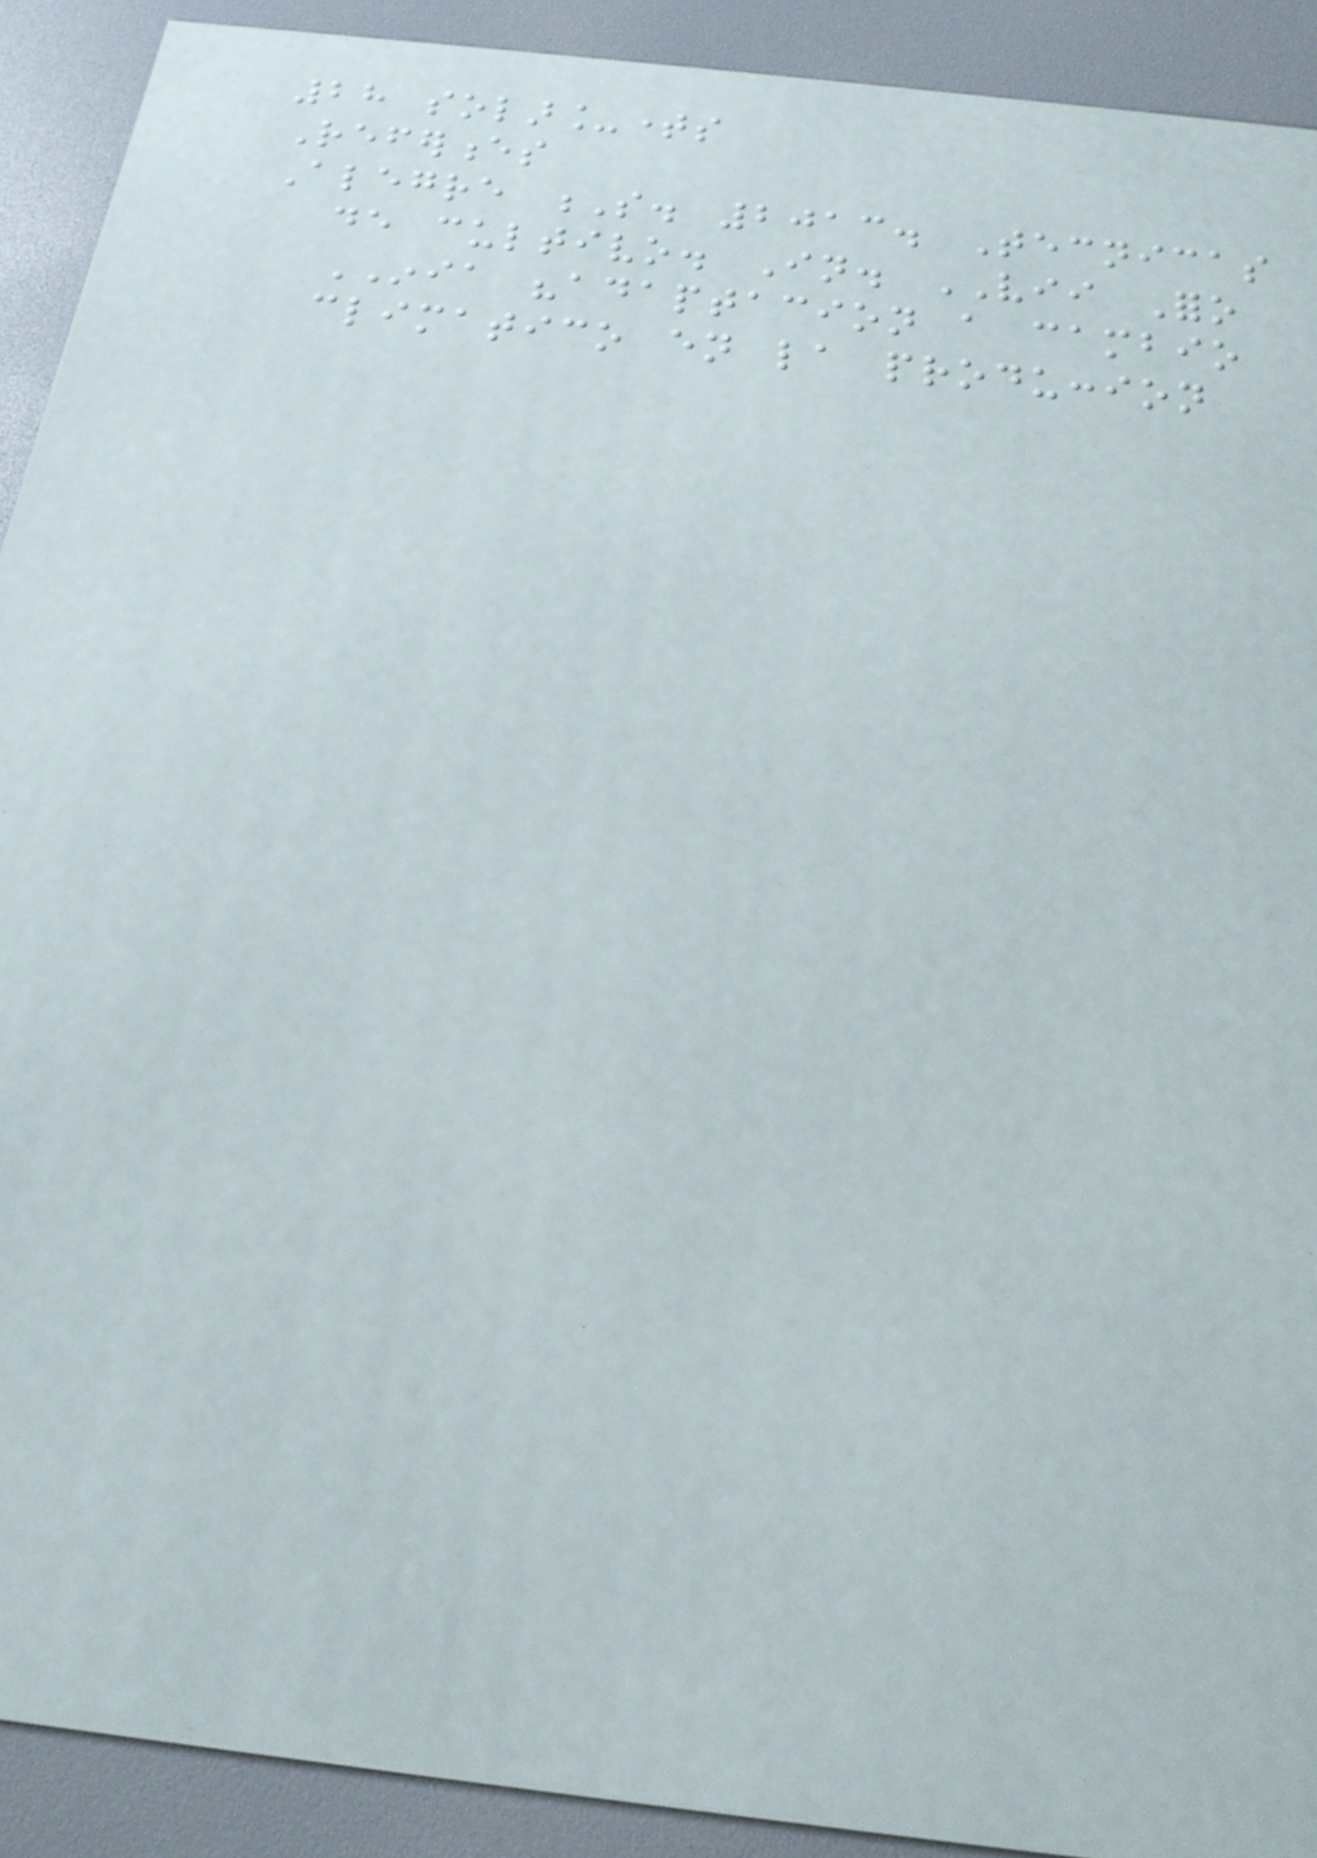28 solar_times
References
Alegre S. 2013. Tecnicas
de cultivo. In. VII Foro
INIA "adaptacion a cambio
climatico en la produccion
